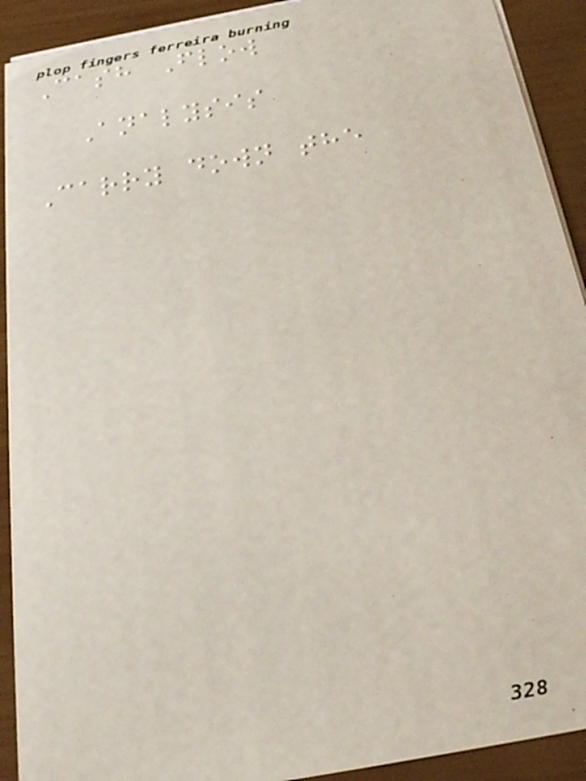Cash Flow
Analysis
Carry down the
